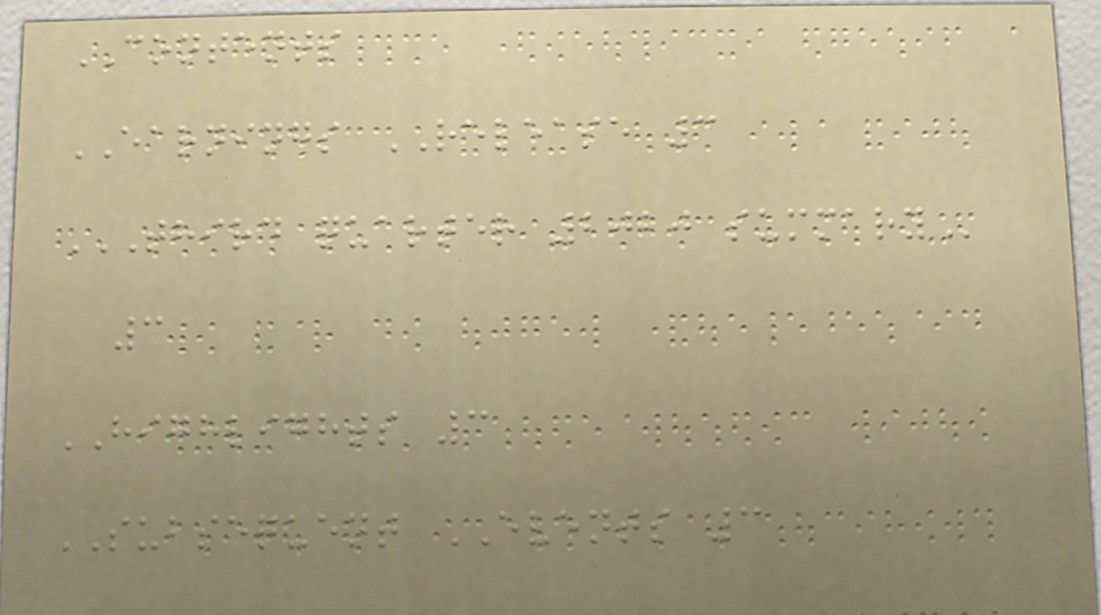CONTENTS
EARNINGS RELEASE 3
THIRD QUARTER 2020 SUMMARY
3
HIGHLIGHTS 3
SUBSEQUENT EVENTS 3
